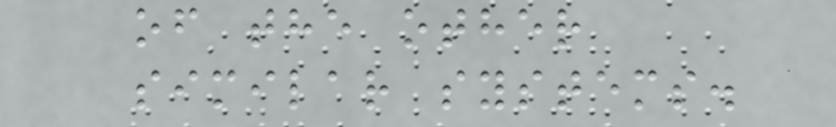of the other
similar systems.
